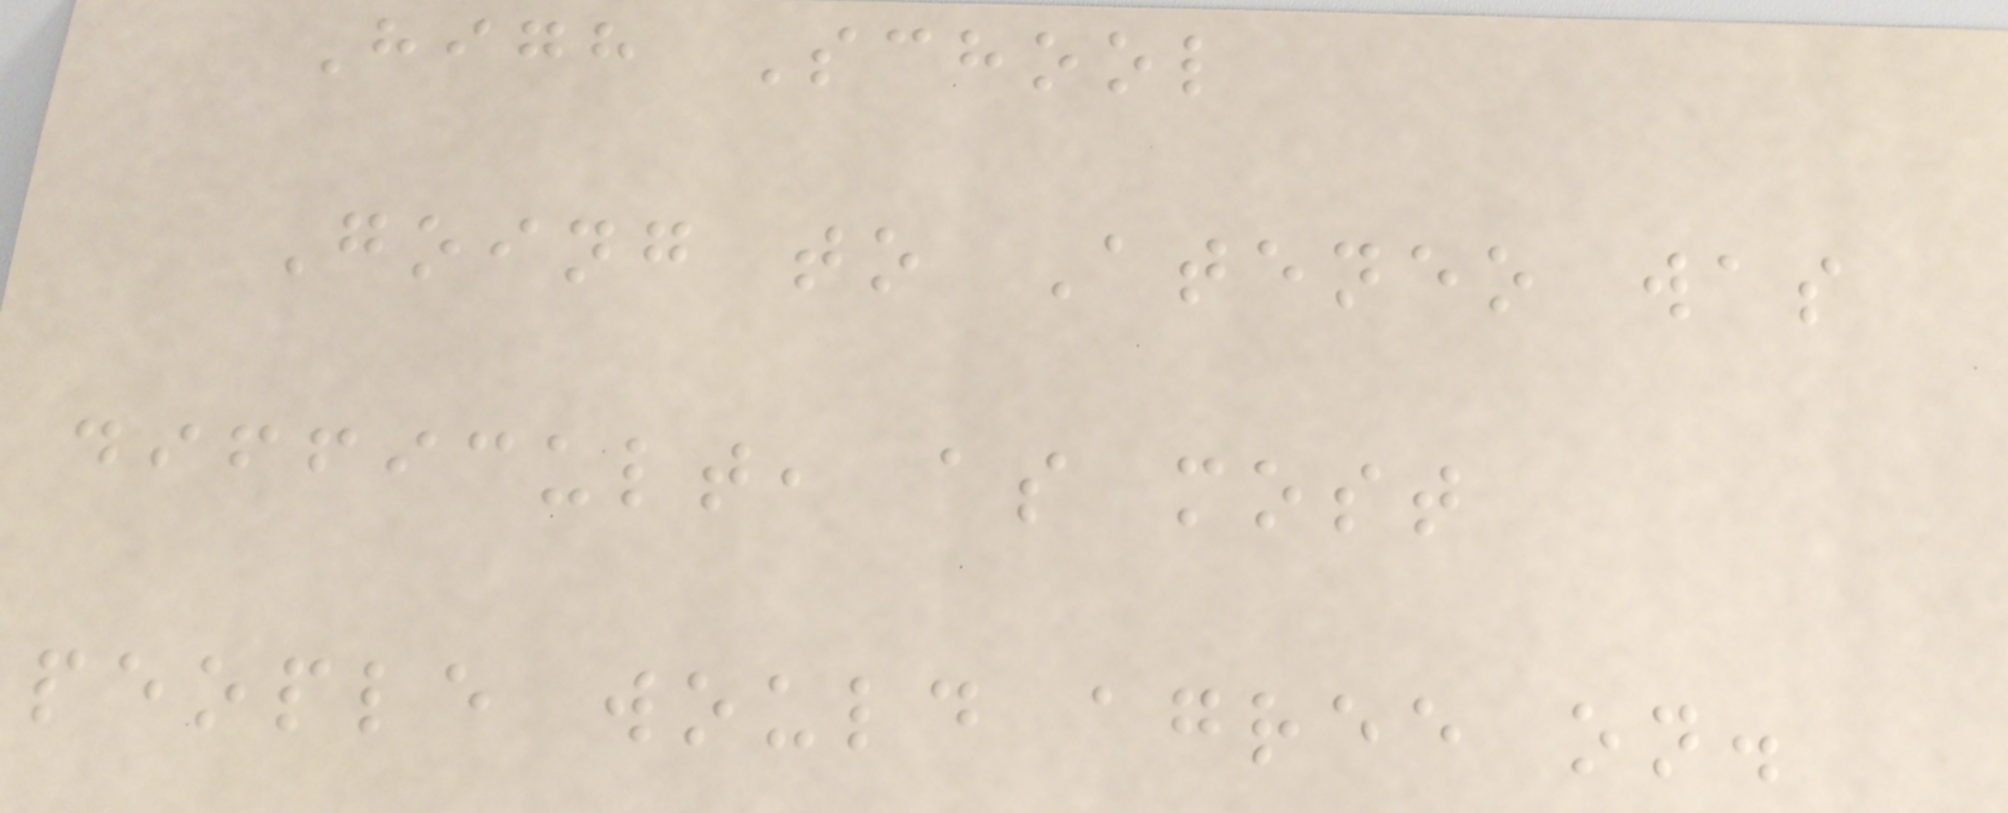High School
Going to Ateneo was
difficult, as most
people would agree on.
